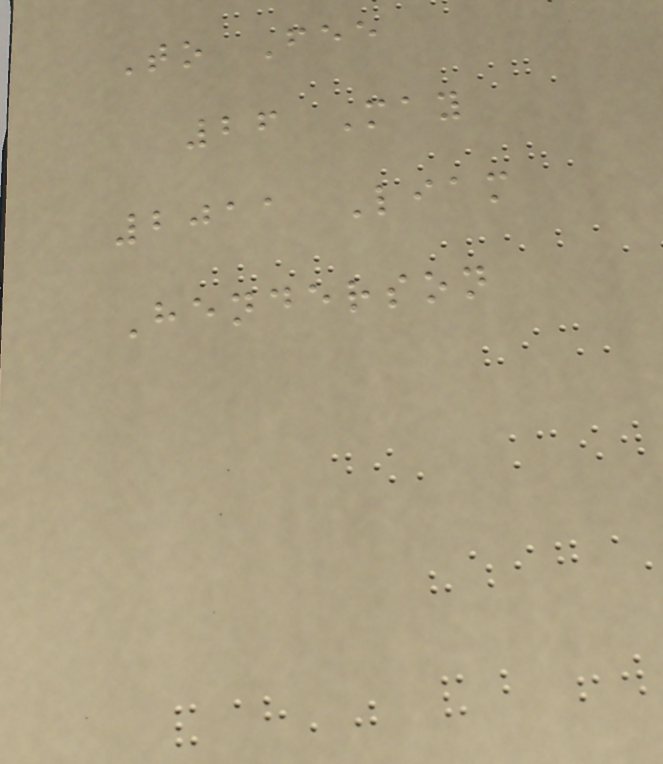To Fee
26 May
2011 Liam
Henderson
